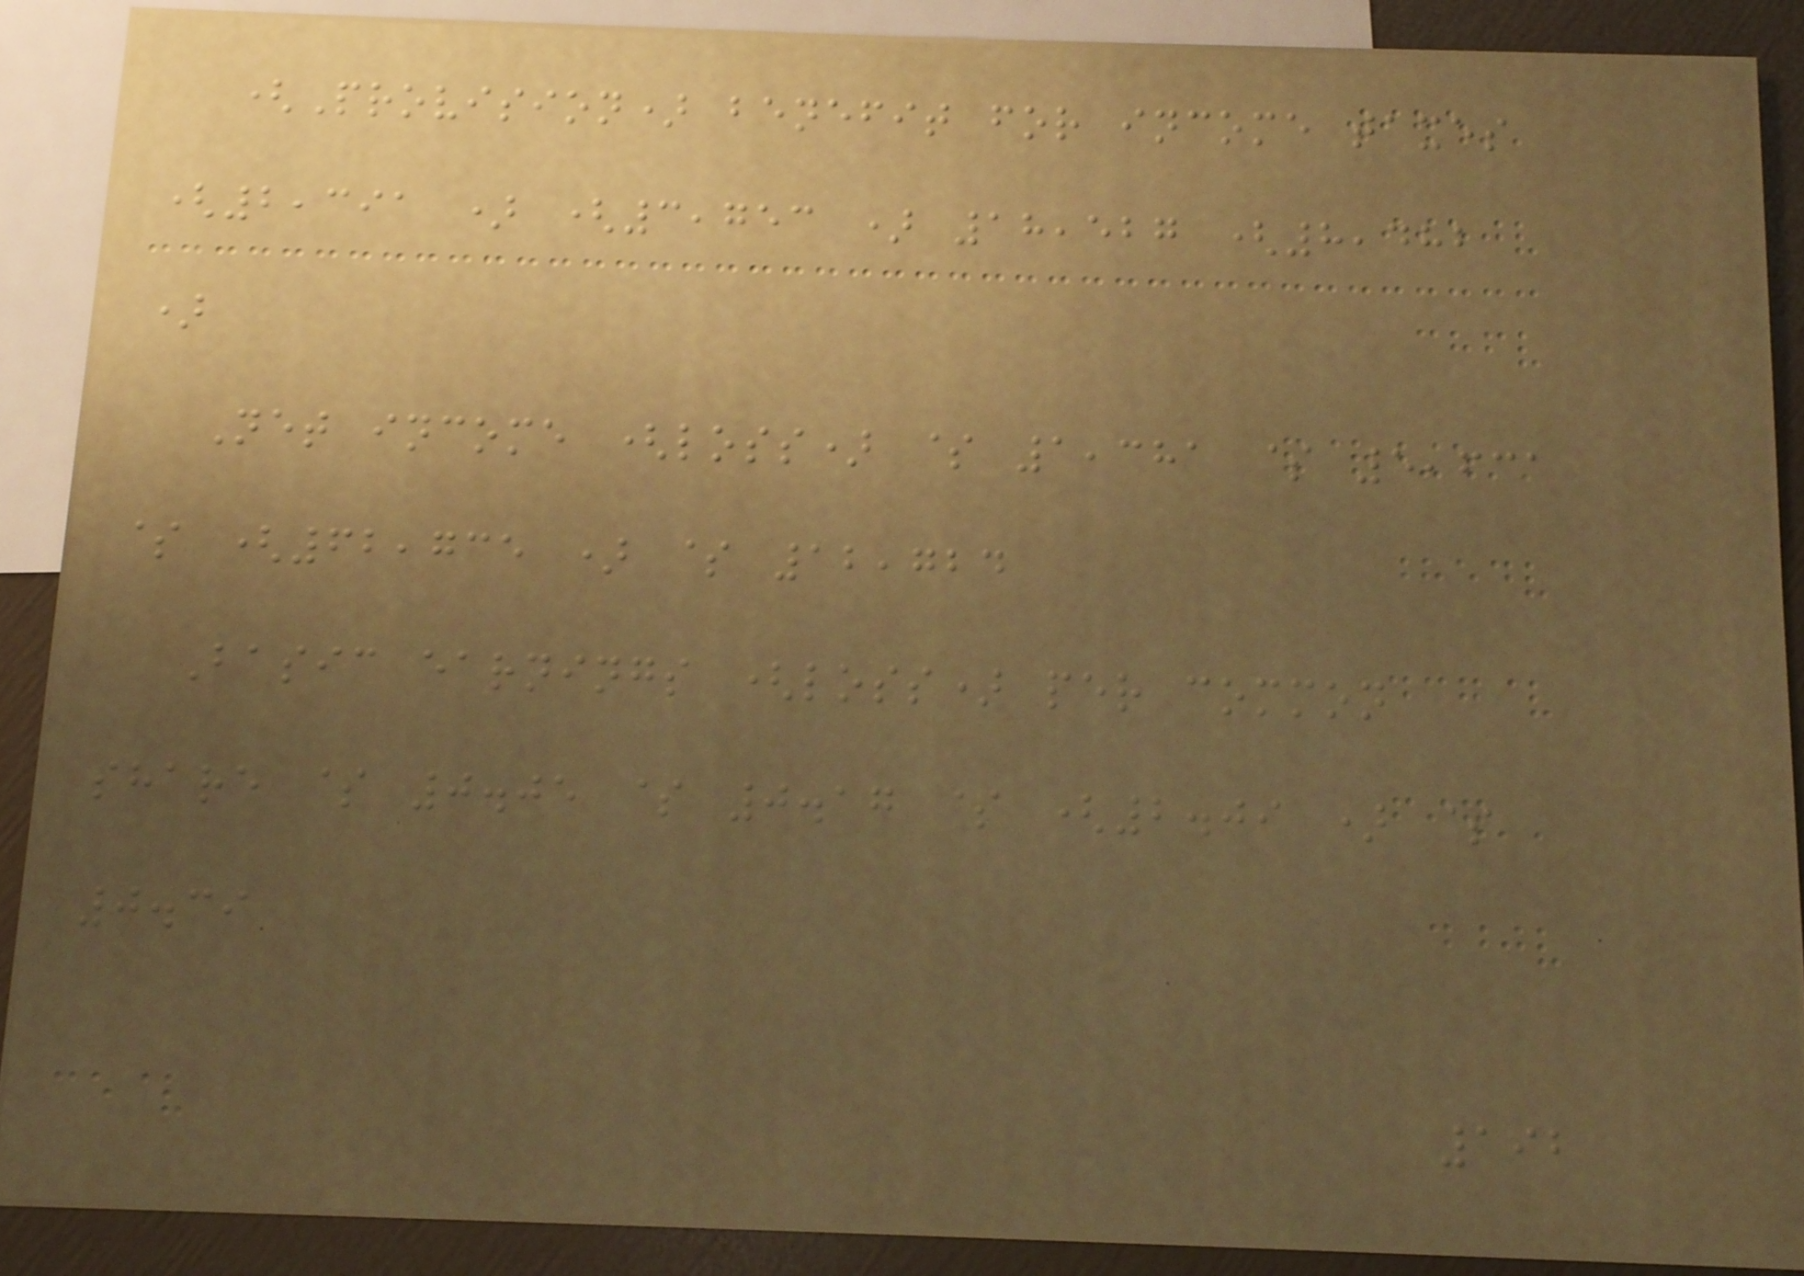(Provision) benefit for income taxes
(2,391 ) (3,753 ) 18,527 (8,482
)
Net income (loss) $ 1,381 $ 5,631
$ (62,735 ) $ 12,724
Basic earnings (loss) per common
share $ 0.05 $ 0.17 $ (2.09 ) $
0.39
192
